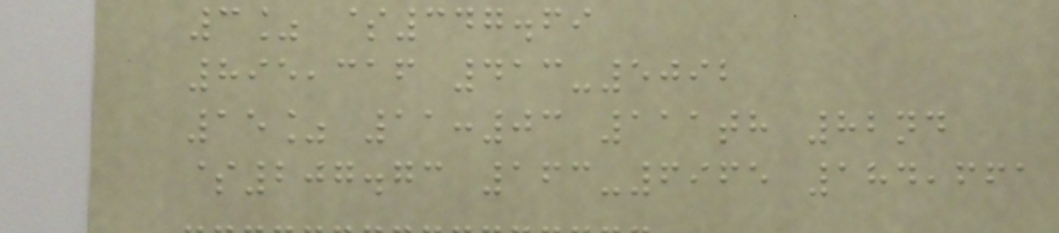3% $347.69
895,316 413-5092
15% 11:03 111th 82nd
$207.73 163-6965 184,661
